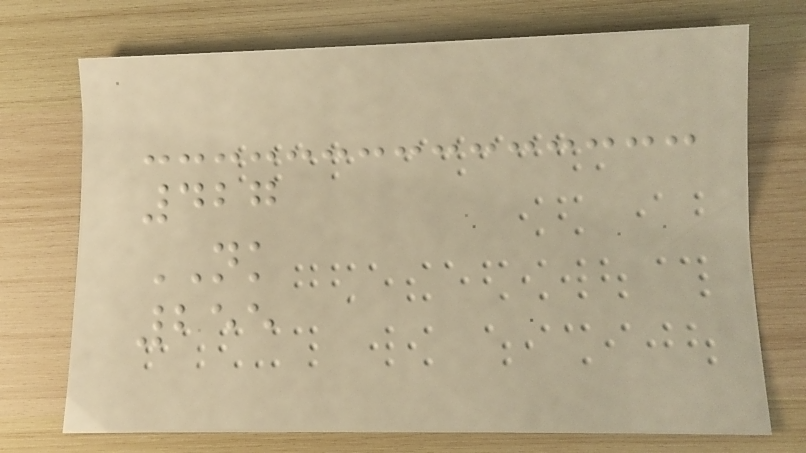427
NK
255
